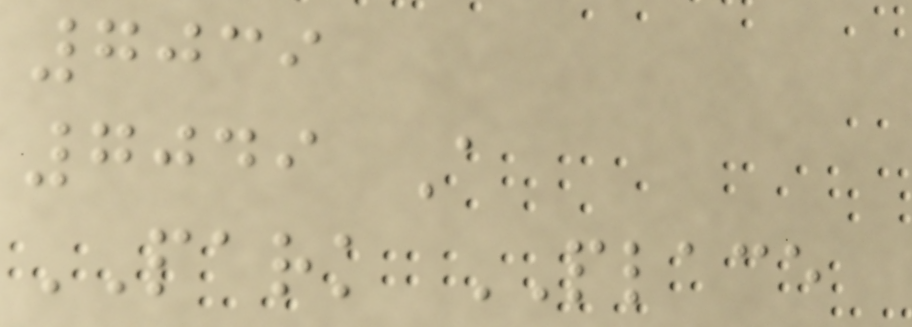7039
7049 A
PARK PLACE
